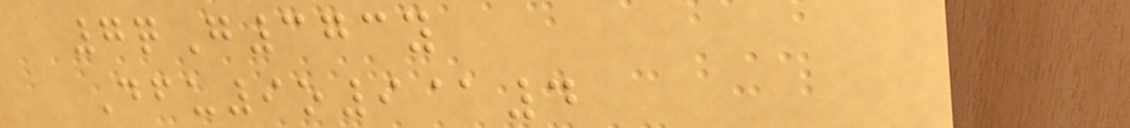7qG373y
Dfu9o9@4
